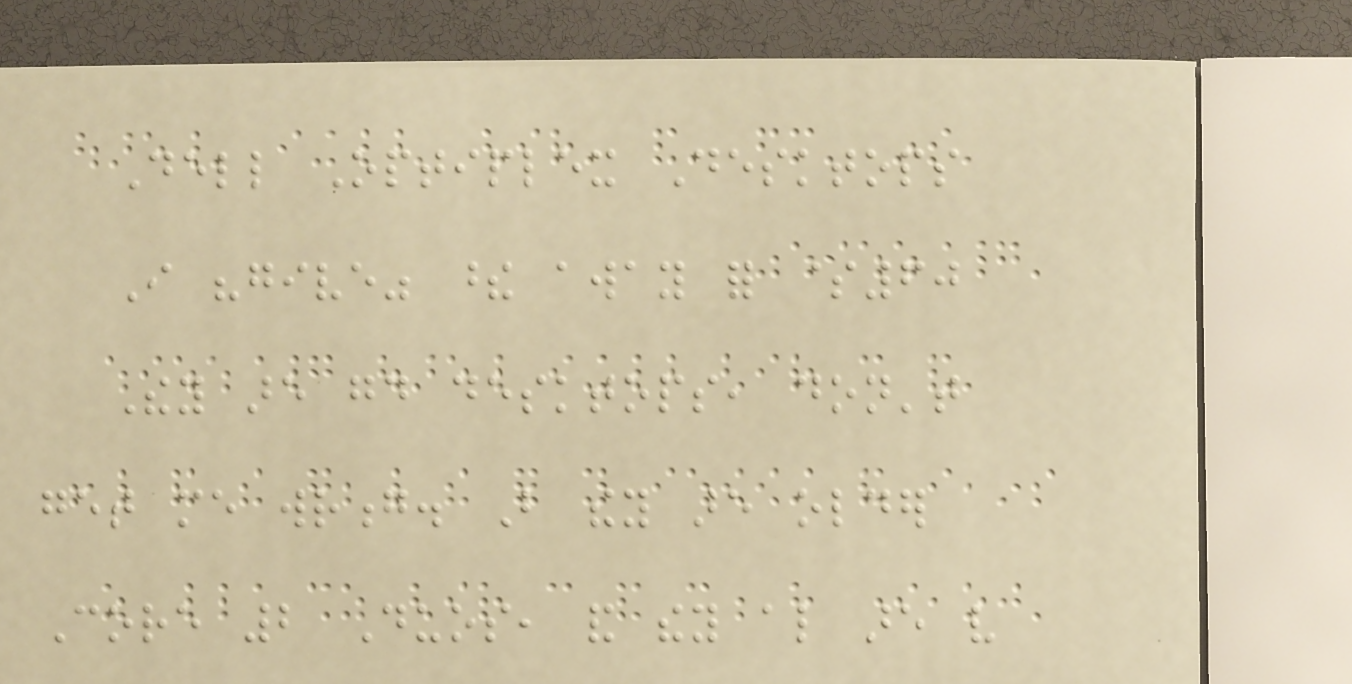Dell Optiplex Desktops
I "give" these away for $60
They are good desktops, don't
get me wrong. But they are older
Core 2 Duos, and they also are very
